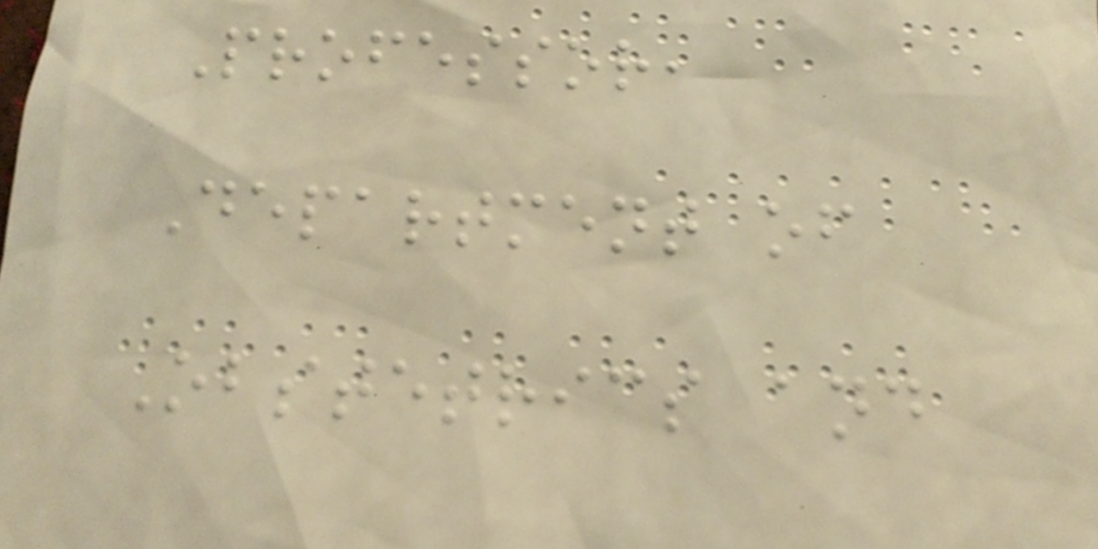Professor,
Department of
Obstetrics and
